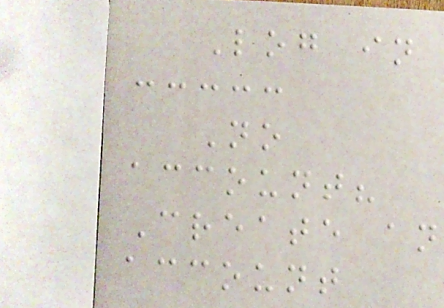Log in
No
account?
Create an
account
